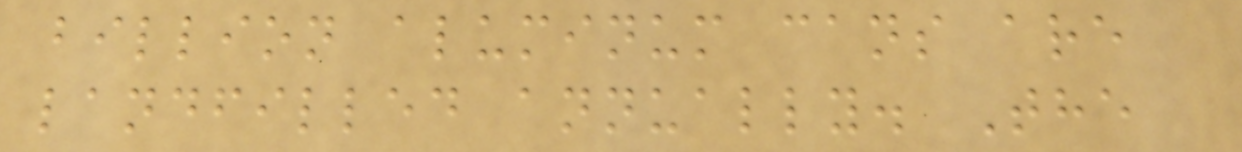billion aluminum cans are
landfilled annually. The
